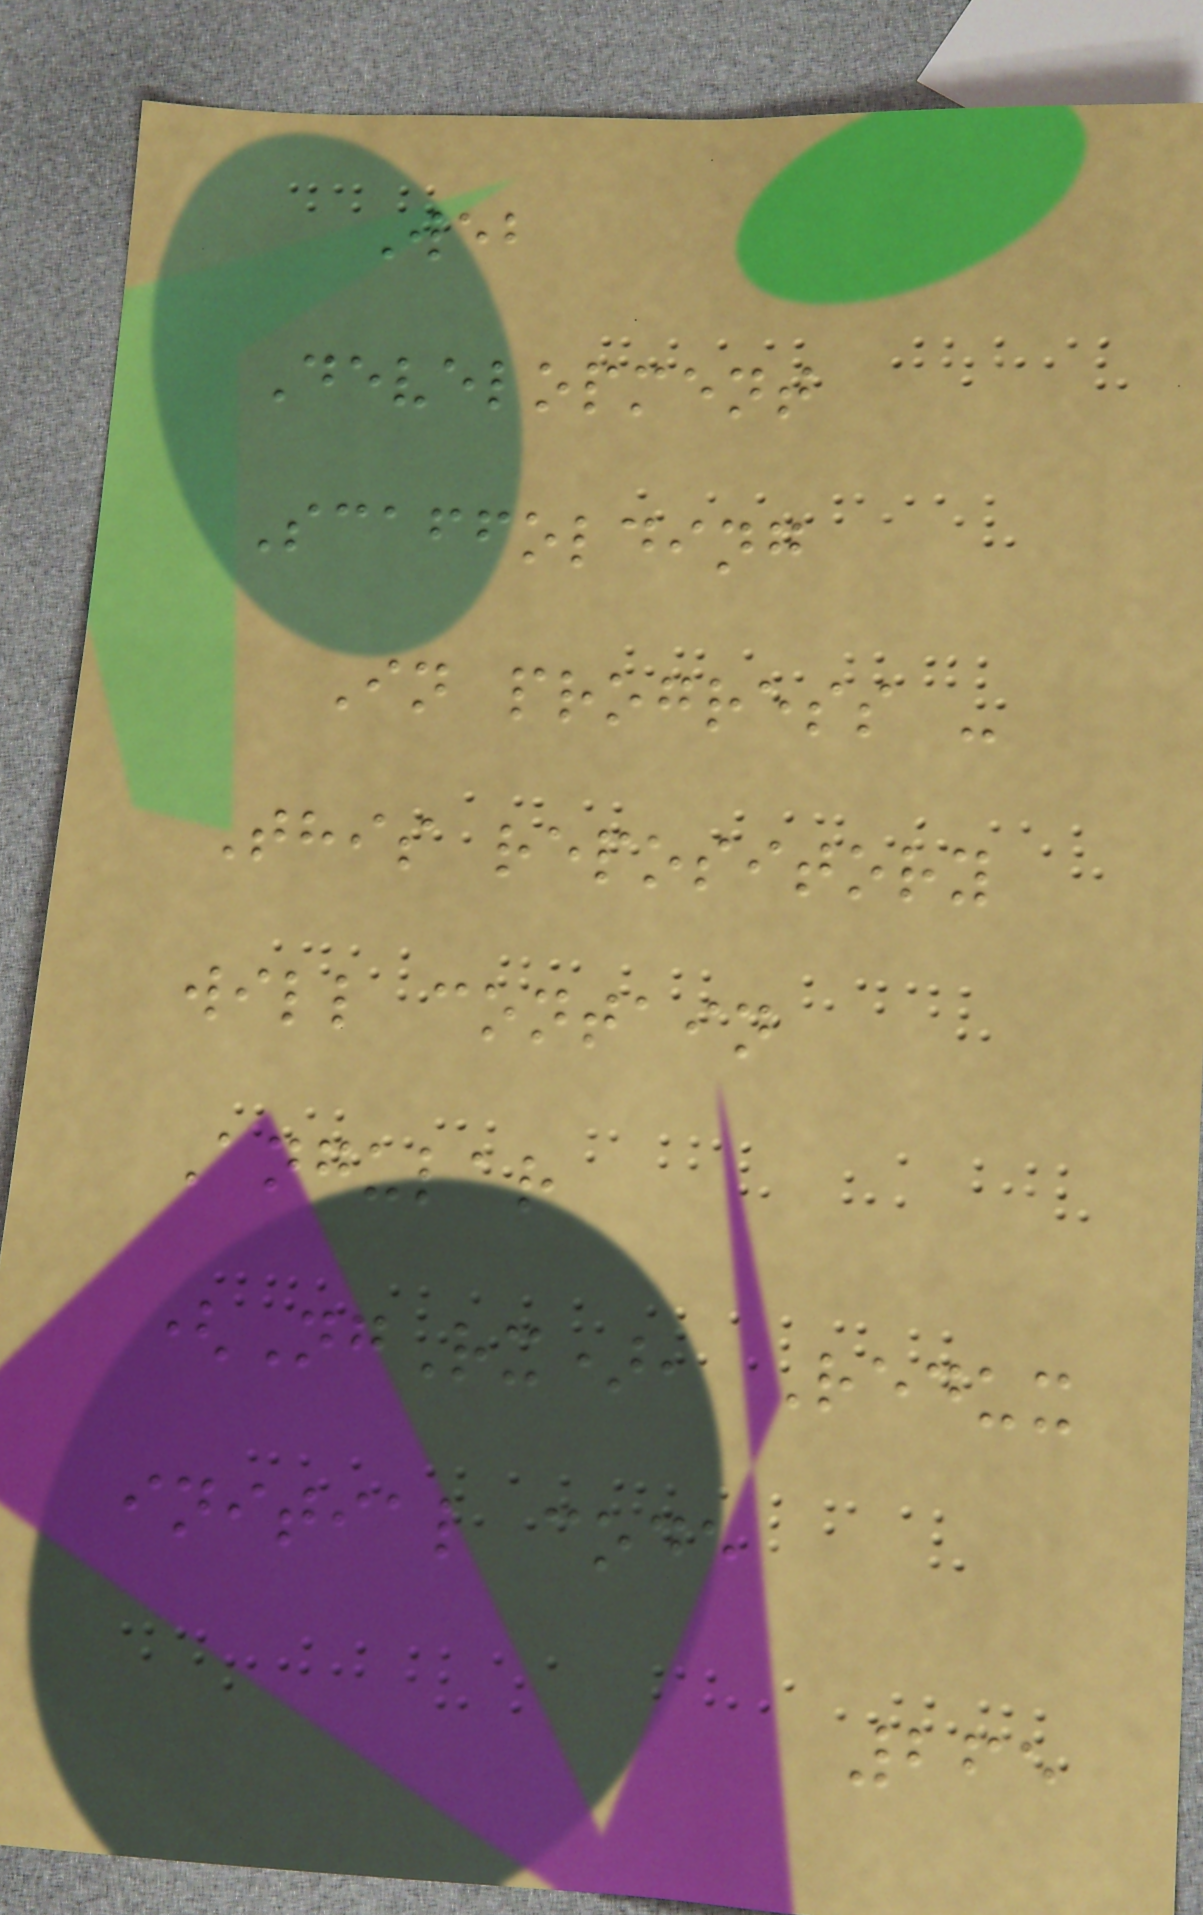Web
Development
Scaffolding
In progress -
This repository
will contain
Angular
(NgRx), Redux
initial code
265
